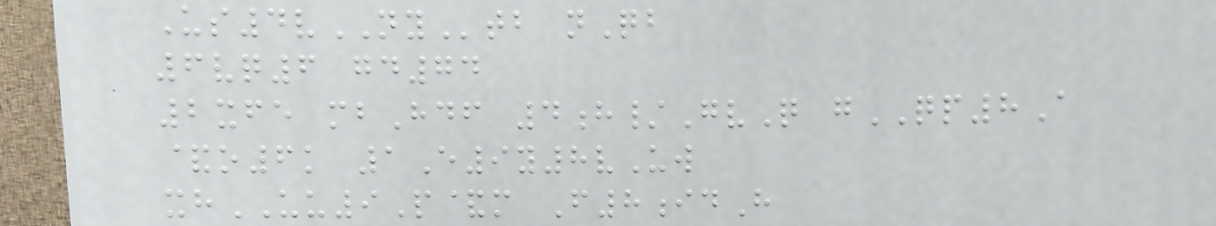Us4vNYtb nQb
6vq6 gd74
2xfe mbHdf 4h/GvQ gQP8A
&o6k 1E9y8vUw
xhUU9P&m F8idH
